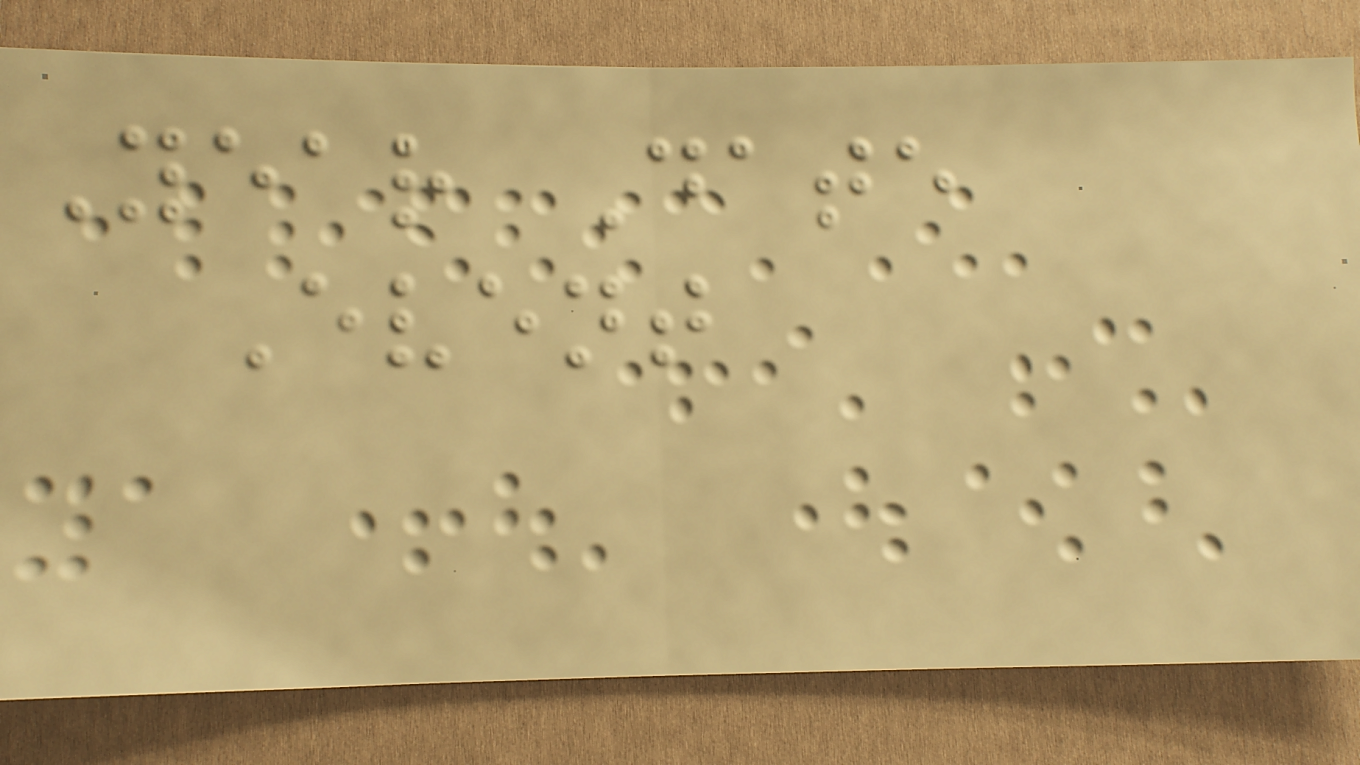Year Date
Event
